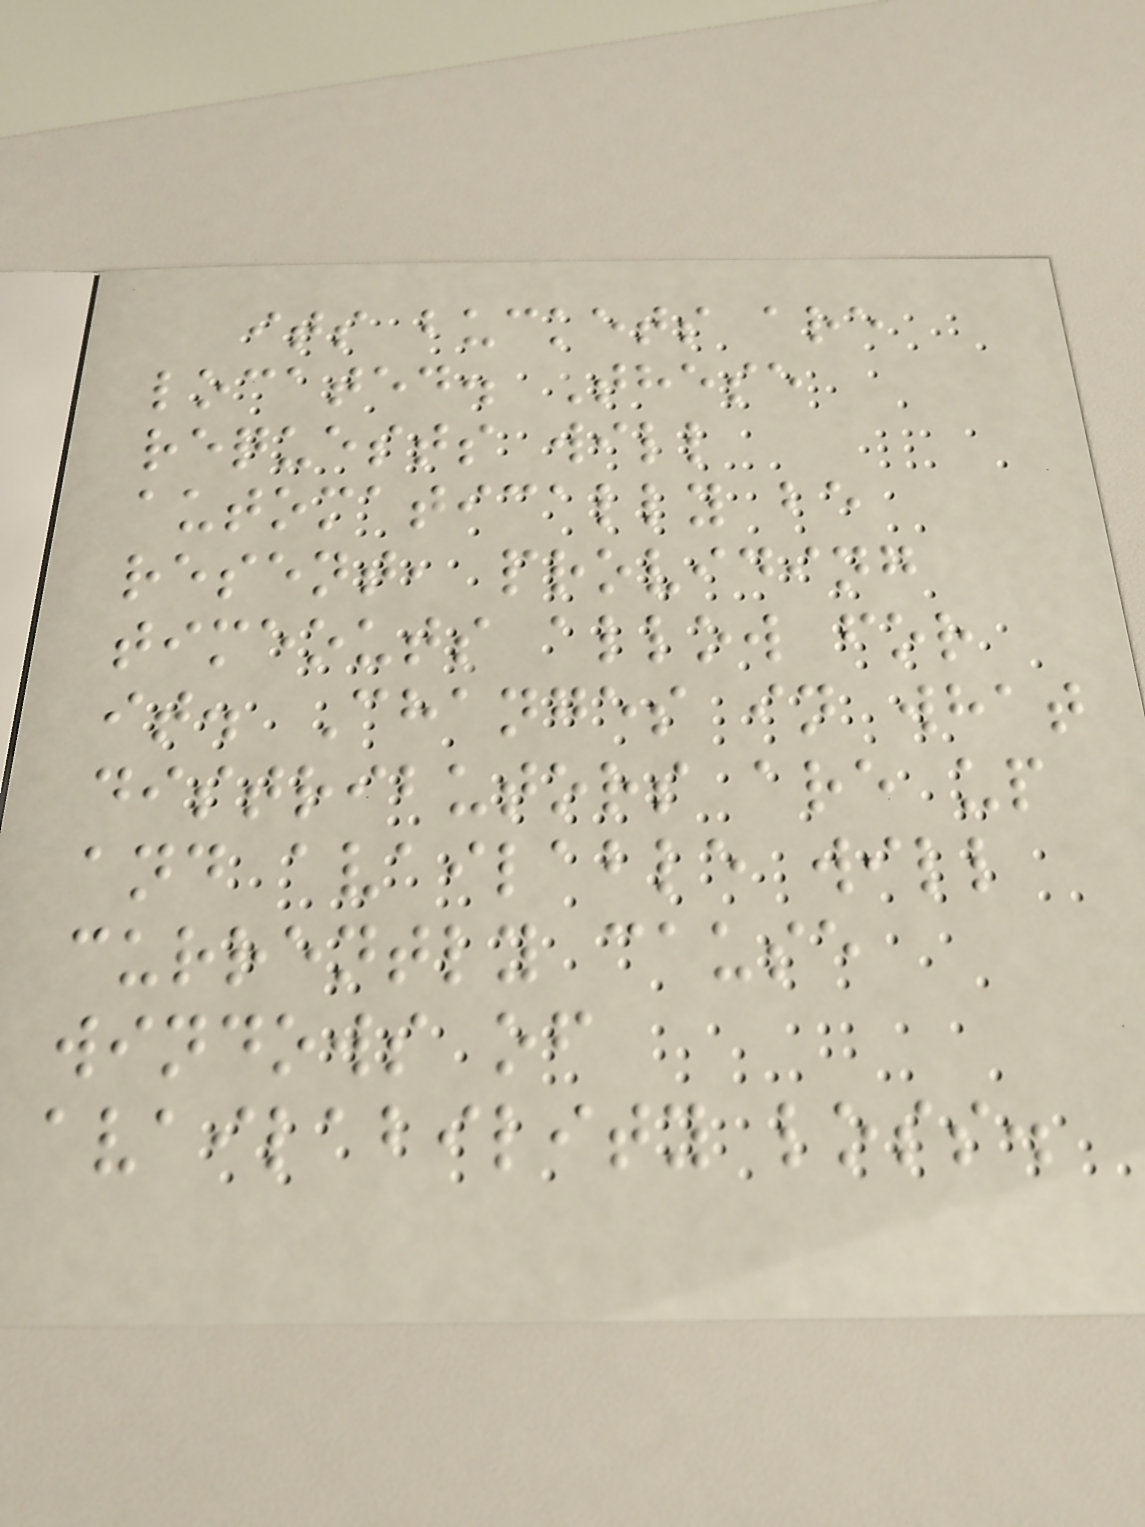its buckets are
located. These
requests will
automatically be
resent, providing
timeouts allow for
it. Changes in what
distributors are up
and available will
currently cause
windows of
availability loss.
